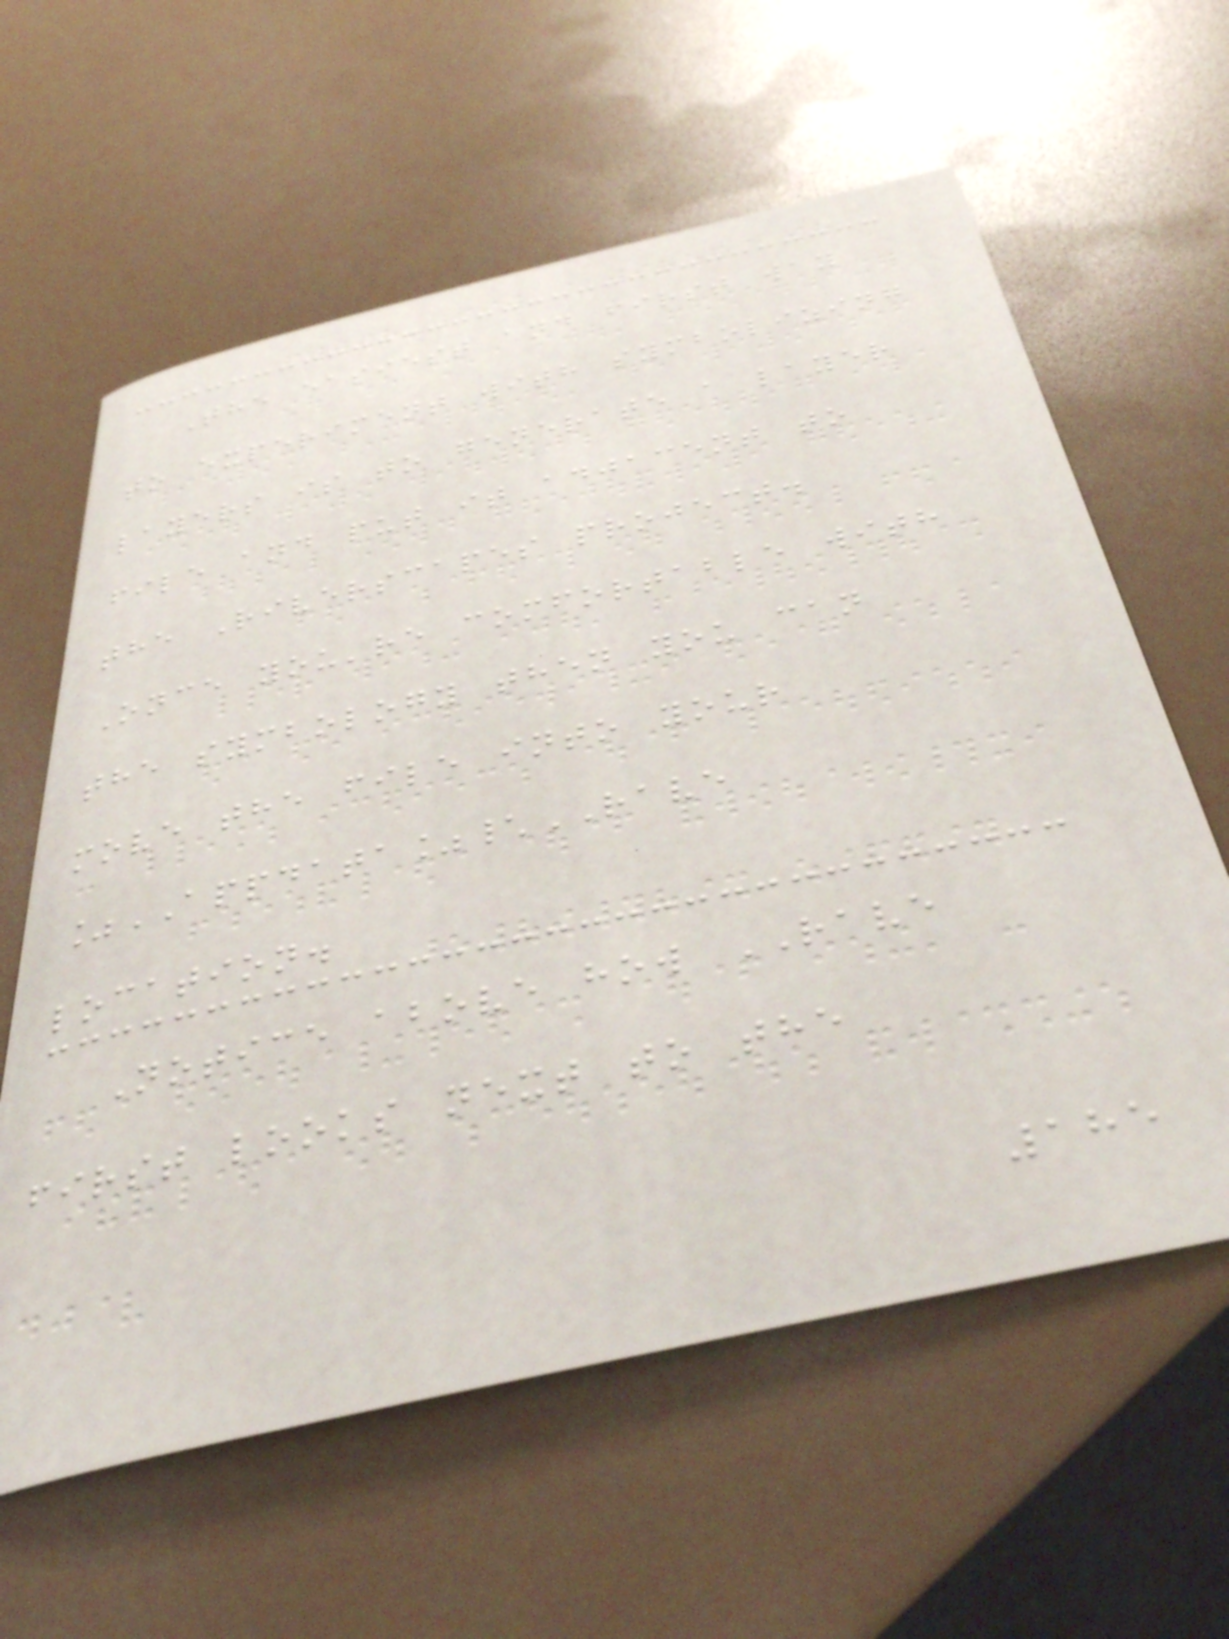The easiest and first way
to experiment with symbolizing
layers is to generate a layer
file and put it adjacent to
the Riverscapes project.
Once you're comfortable with
the symbology then you can
move the file into your
%APPDATA%\RAVE
location.
Notice above how RAVE
first looks next to the
185
